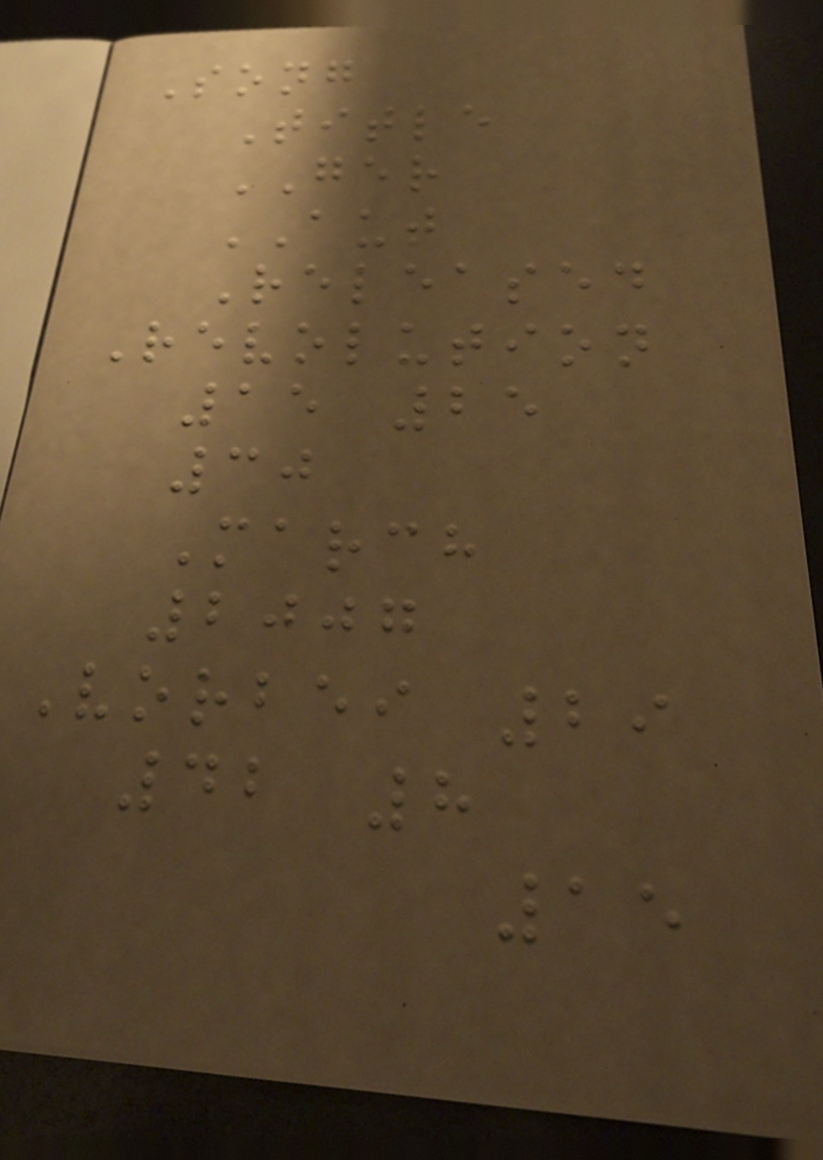Song
Title
GER
AUT
Released
Revolution
15 25
30
March
2007
Vorbei 29
42 8
15
